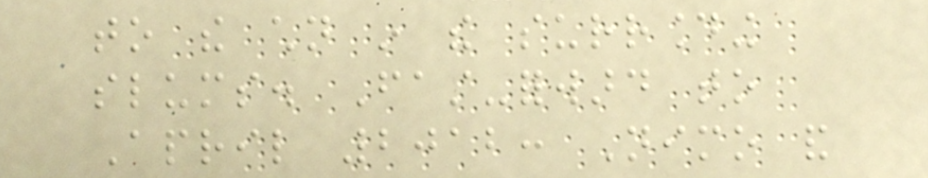to the children in the surrounding
slums. Fast-forward to
April 2012: Nimo and
